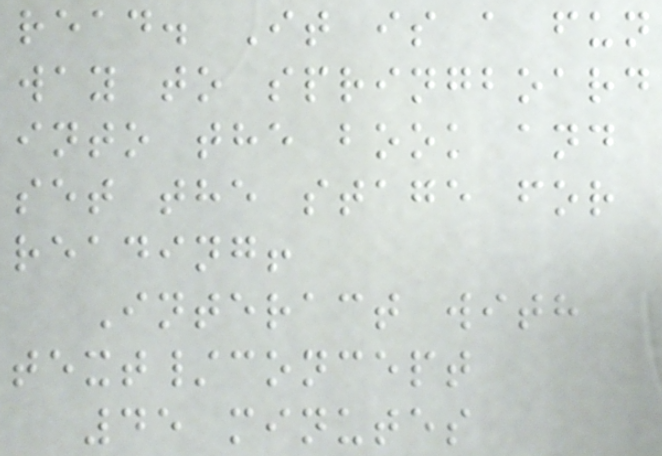read. It is a fun
way to springboard
into the book and
set the stage for
reading!
Interact with
text/concept
45 minutes
